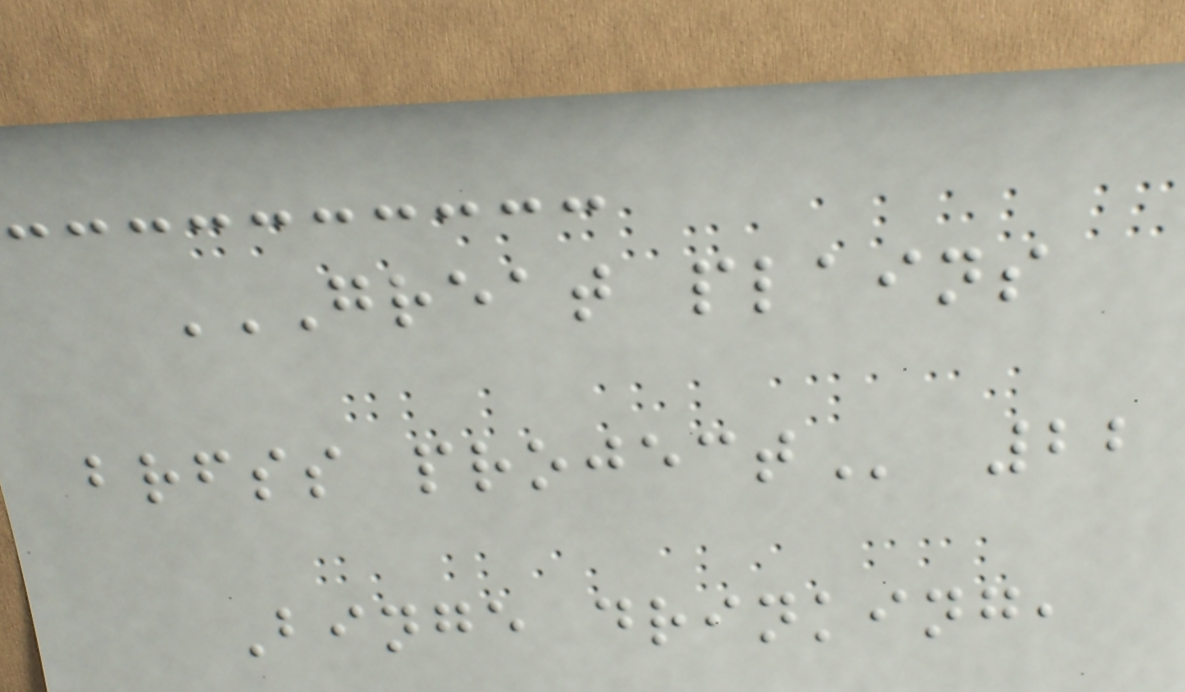GREAT PLAINS
BRFSS PROJECT 22
Binge drinking,
